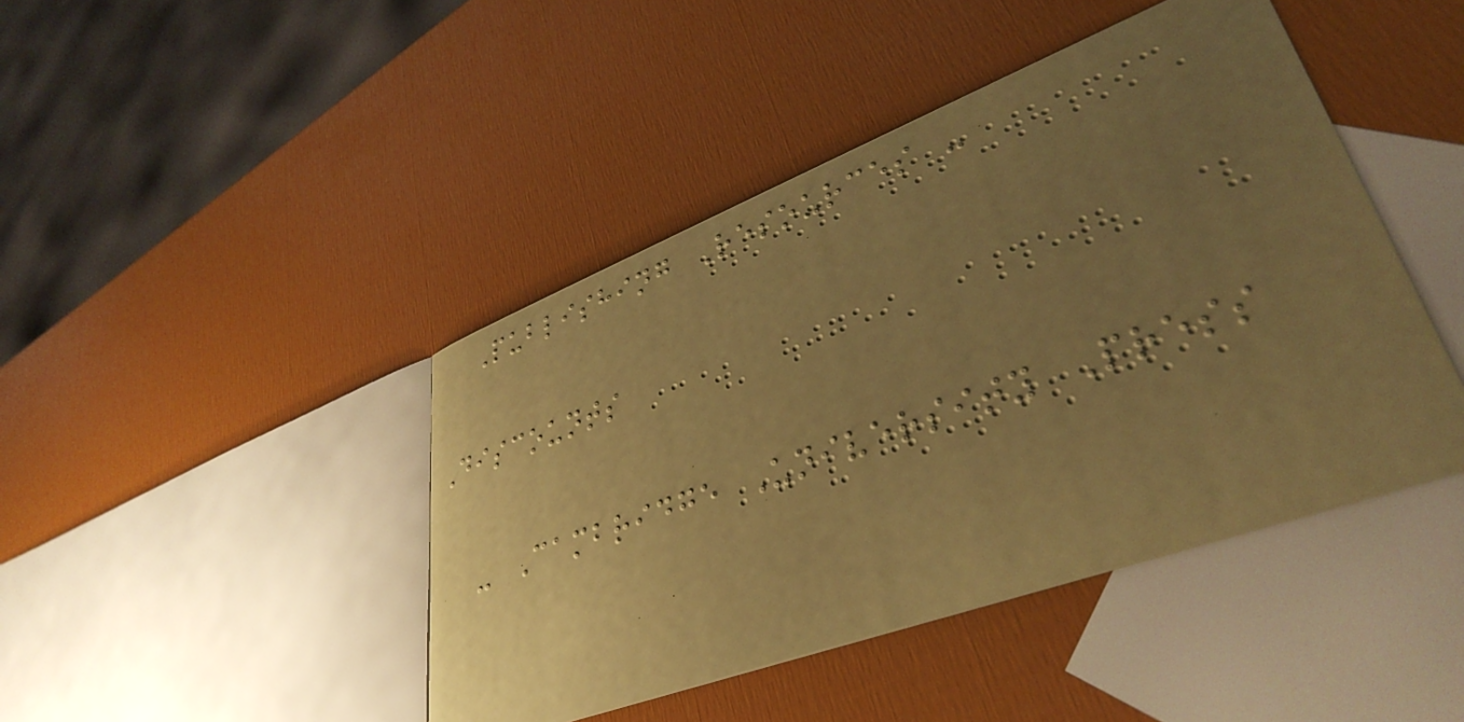Publishing Resources -
Discounts
- Cambridge University Press
